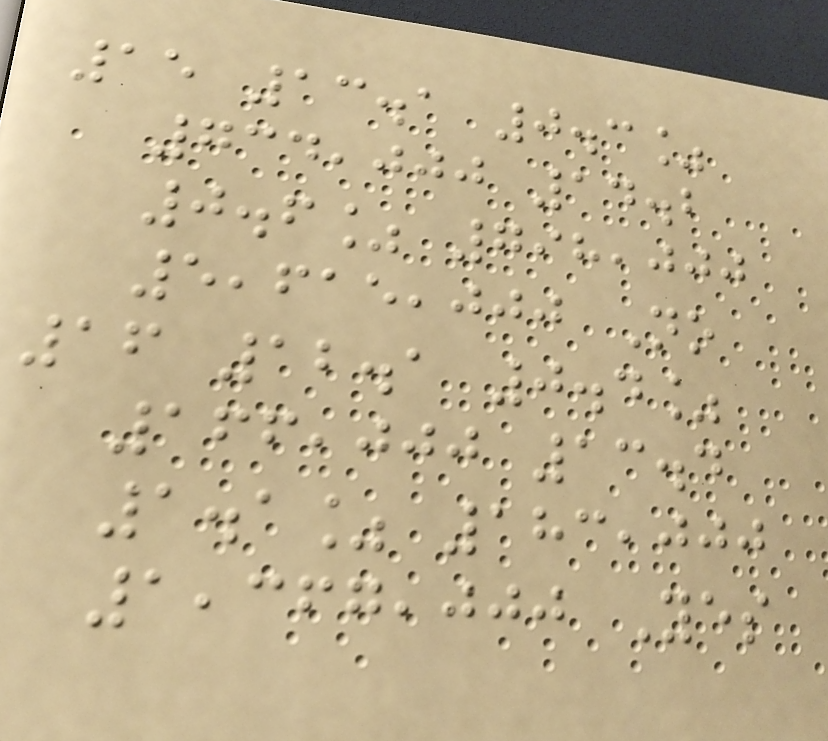15 13.1 0.3%
734,000 14.2
0.6% 798,000
5,615,000 No
16 12.1 0.4%
166,000 13.4
1.1% 183,000
1,367,000 Yes
